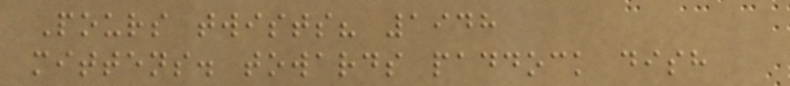Pours twists? 1948
mittens. towards paddock dish
